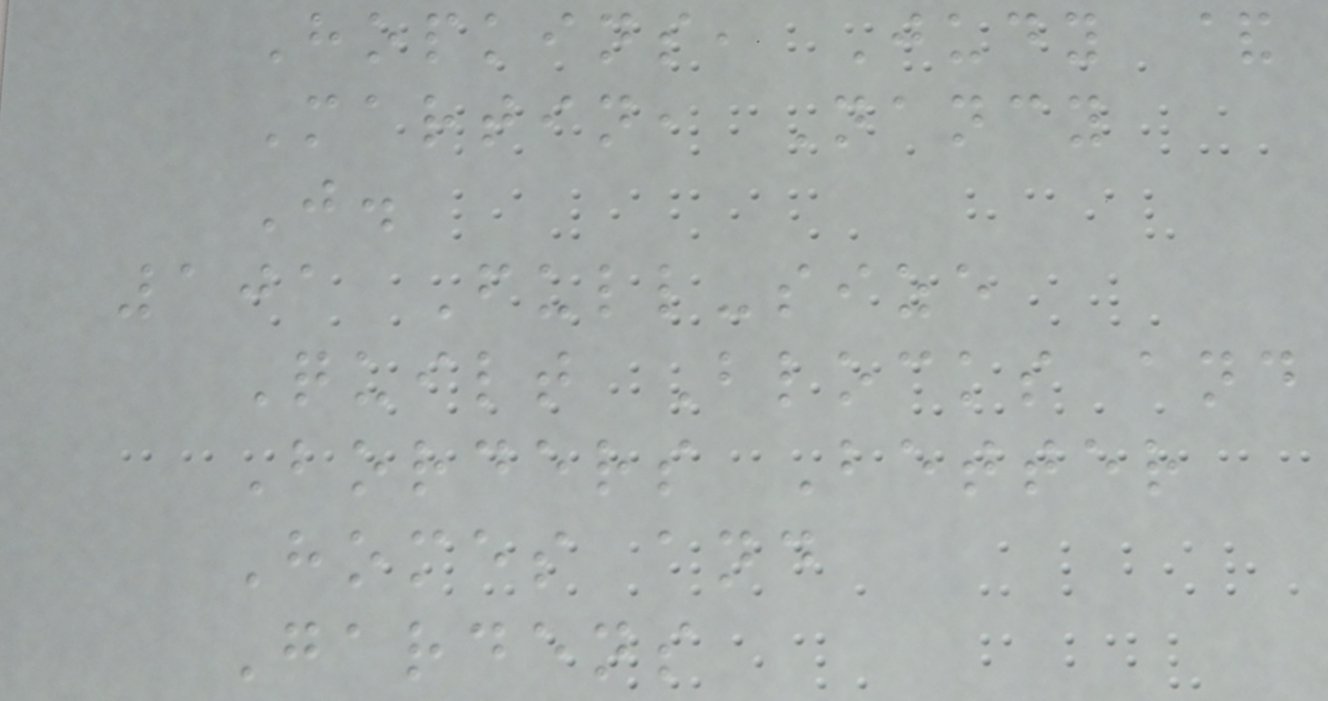Hopkins, Judy &
Martin, Nancy
J.
101 Full-size
Quilt Blocks and
Borders Better
Homes and
Gardens
